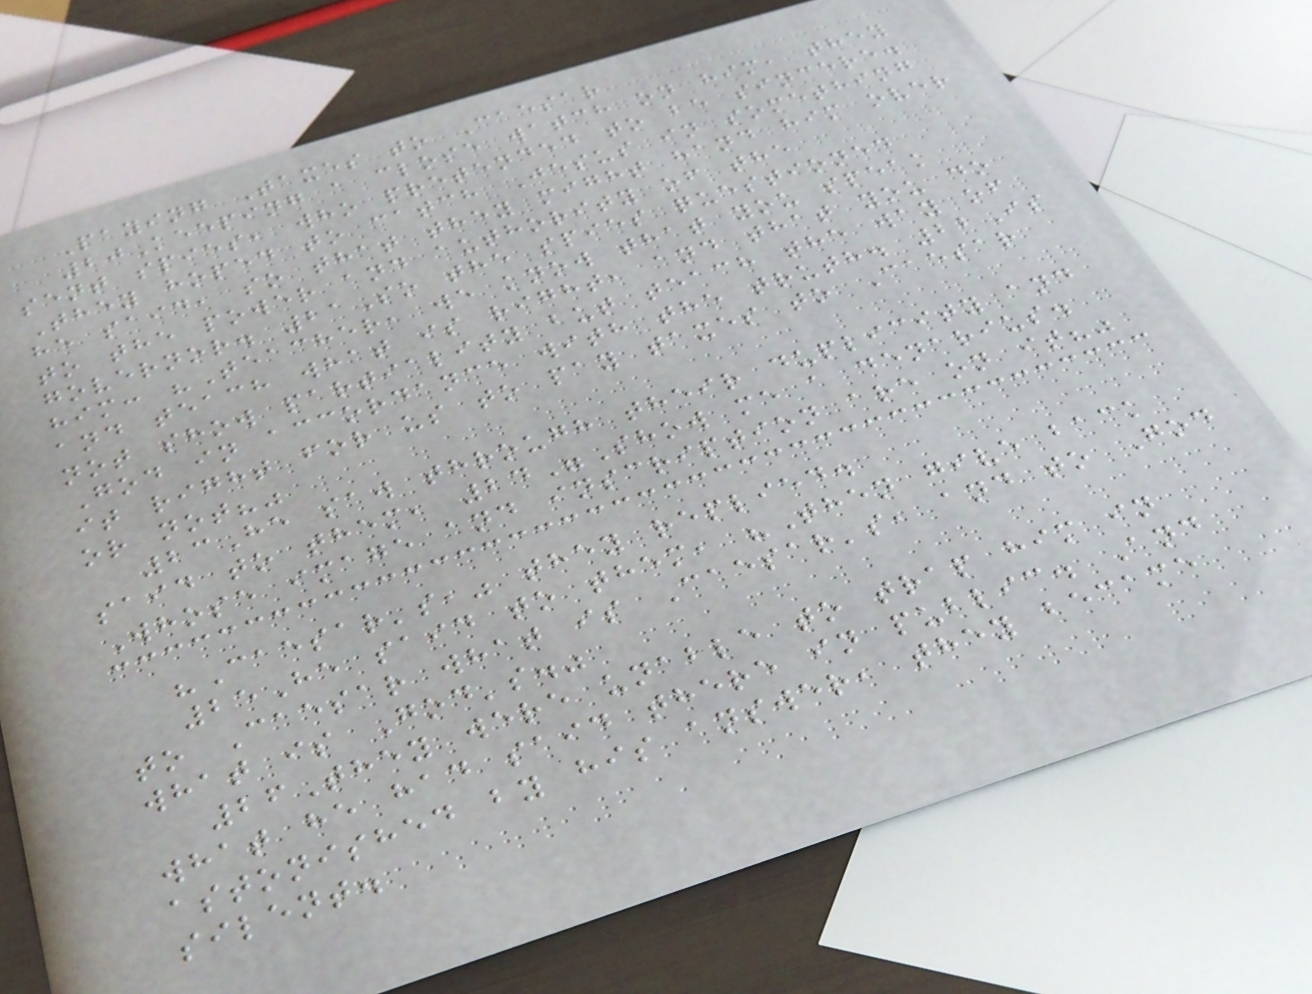Paying Taxes to Caesar
20Keeping a close watch on him, they
sent spies, who pretended to be sincere.
They hoped to catch Jesus in something
he said, so that they might hand him over
to the power and authority of the
governor. 21So the spies questioned
him: "Teacher, we know that you speak
and teach what is right, and that you do
not show partiality but teach the way of
God in accordance with the truth. 22Is
it right for us to pay taxes to Caesar
or not?"
23He saw through their duplicity and
said to them, 24"Show me a denarius.
Whose image and inscription are on it?"
"Caesar's," they replied.
25He said to them, "Then give back
to Caesar what is Caesar's, and to God
what is God's."
26They were unable to trap him in
what he had said there in public. And
astonished by his answer, they became
silent.
